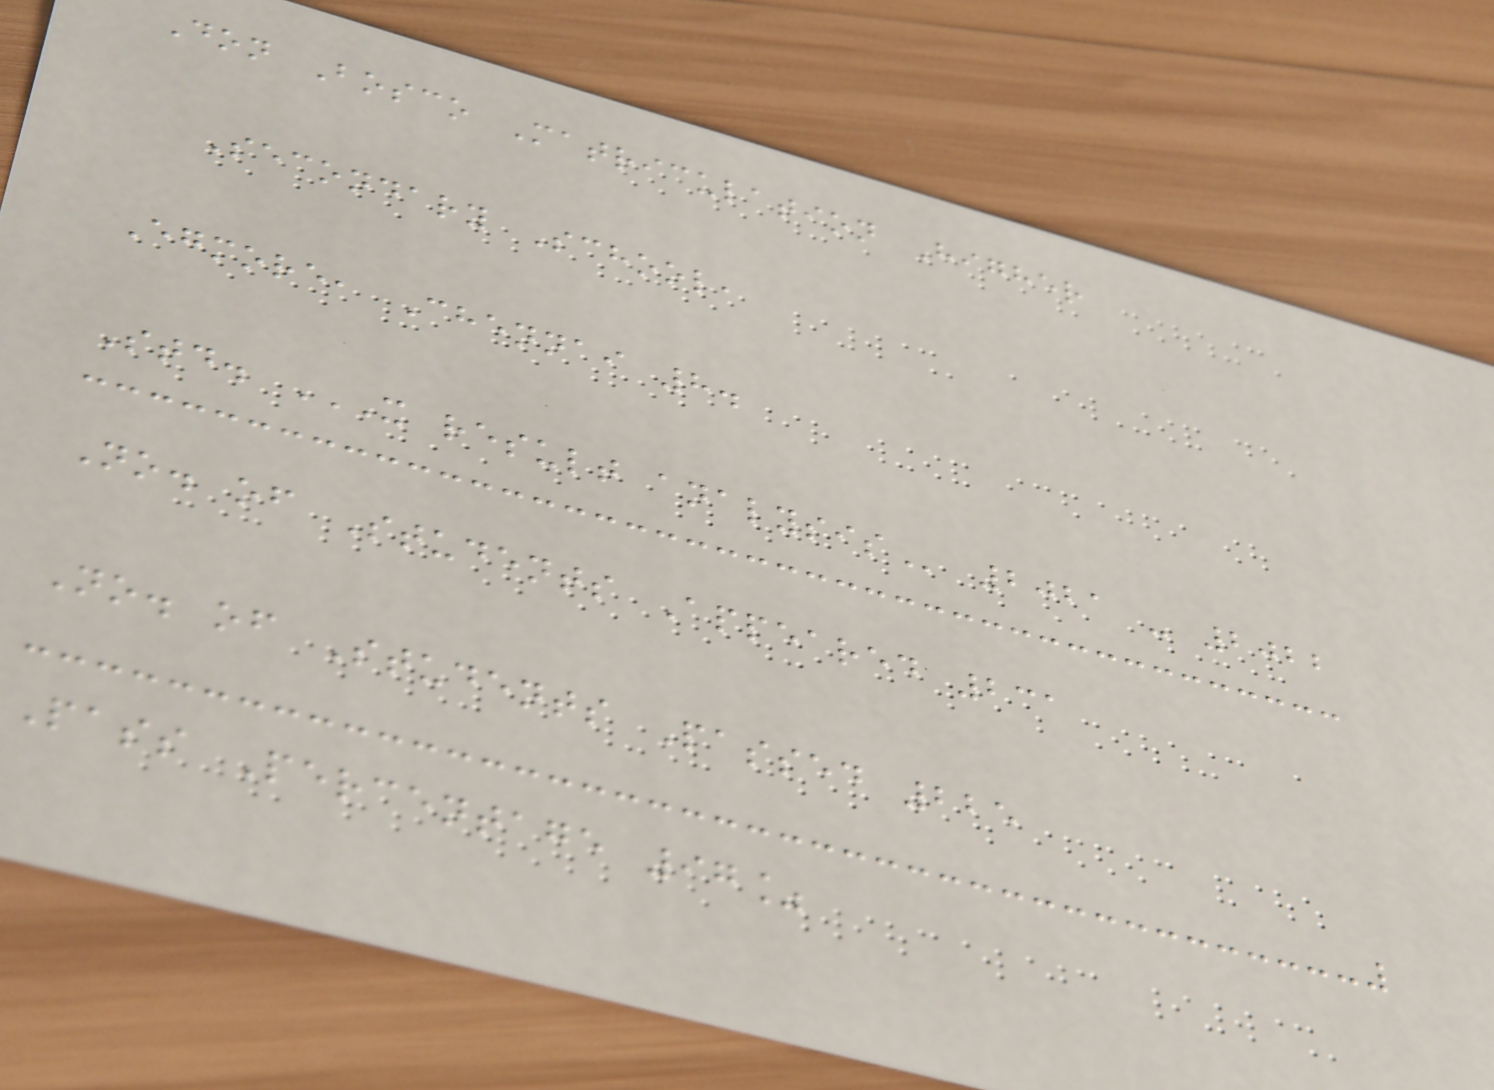Don Bosco Matriculation Higher
Secondary School,
Egmore, Chennai 8.
Std. X RESULT ANALYSIS 2021 - 2022
No. of Students Appeared 231
No. of Students Passed 225
Pass Percentage 97%
